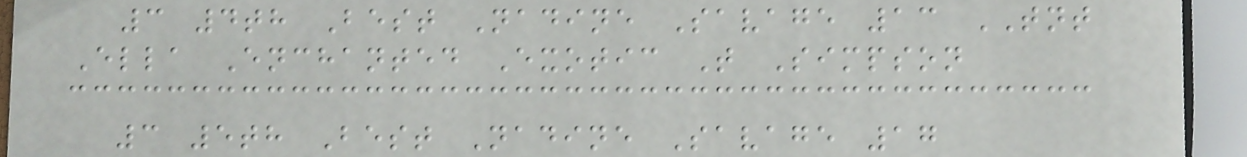3 4th Best Nadine Savage 13 TNT
Ella Enchanted Exotic T Simpson
3 5th Best Nadine Savage 17
